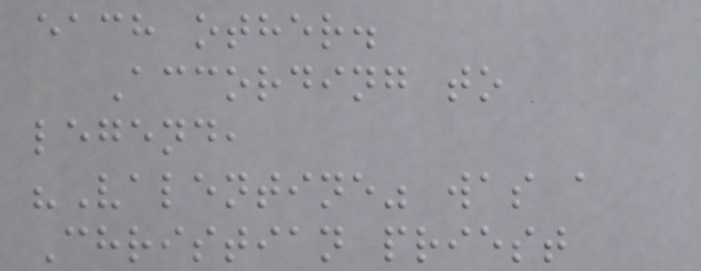each other.
According to
legend,
"Valentine" was a
Christian priest
